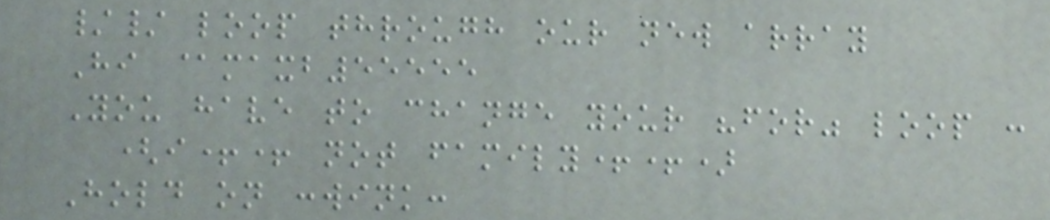// loop through our new array
Hi @maxb55555
You have to change your "for" loop :
(i++ not family++)
Hold on :wink:
